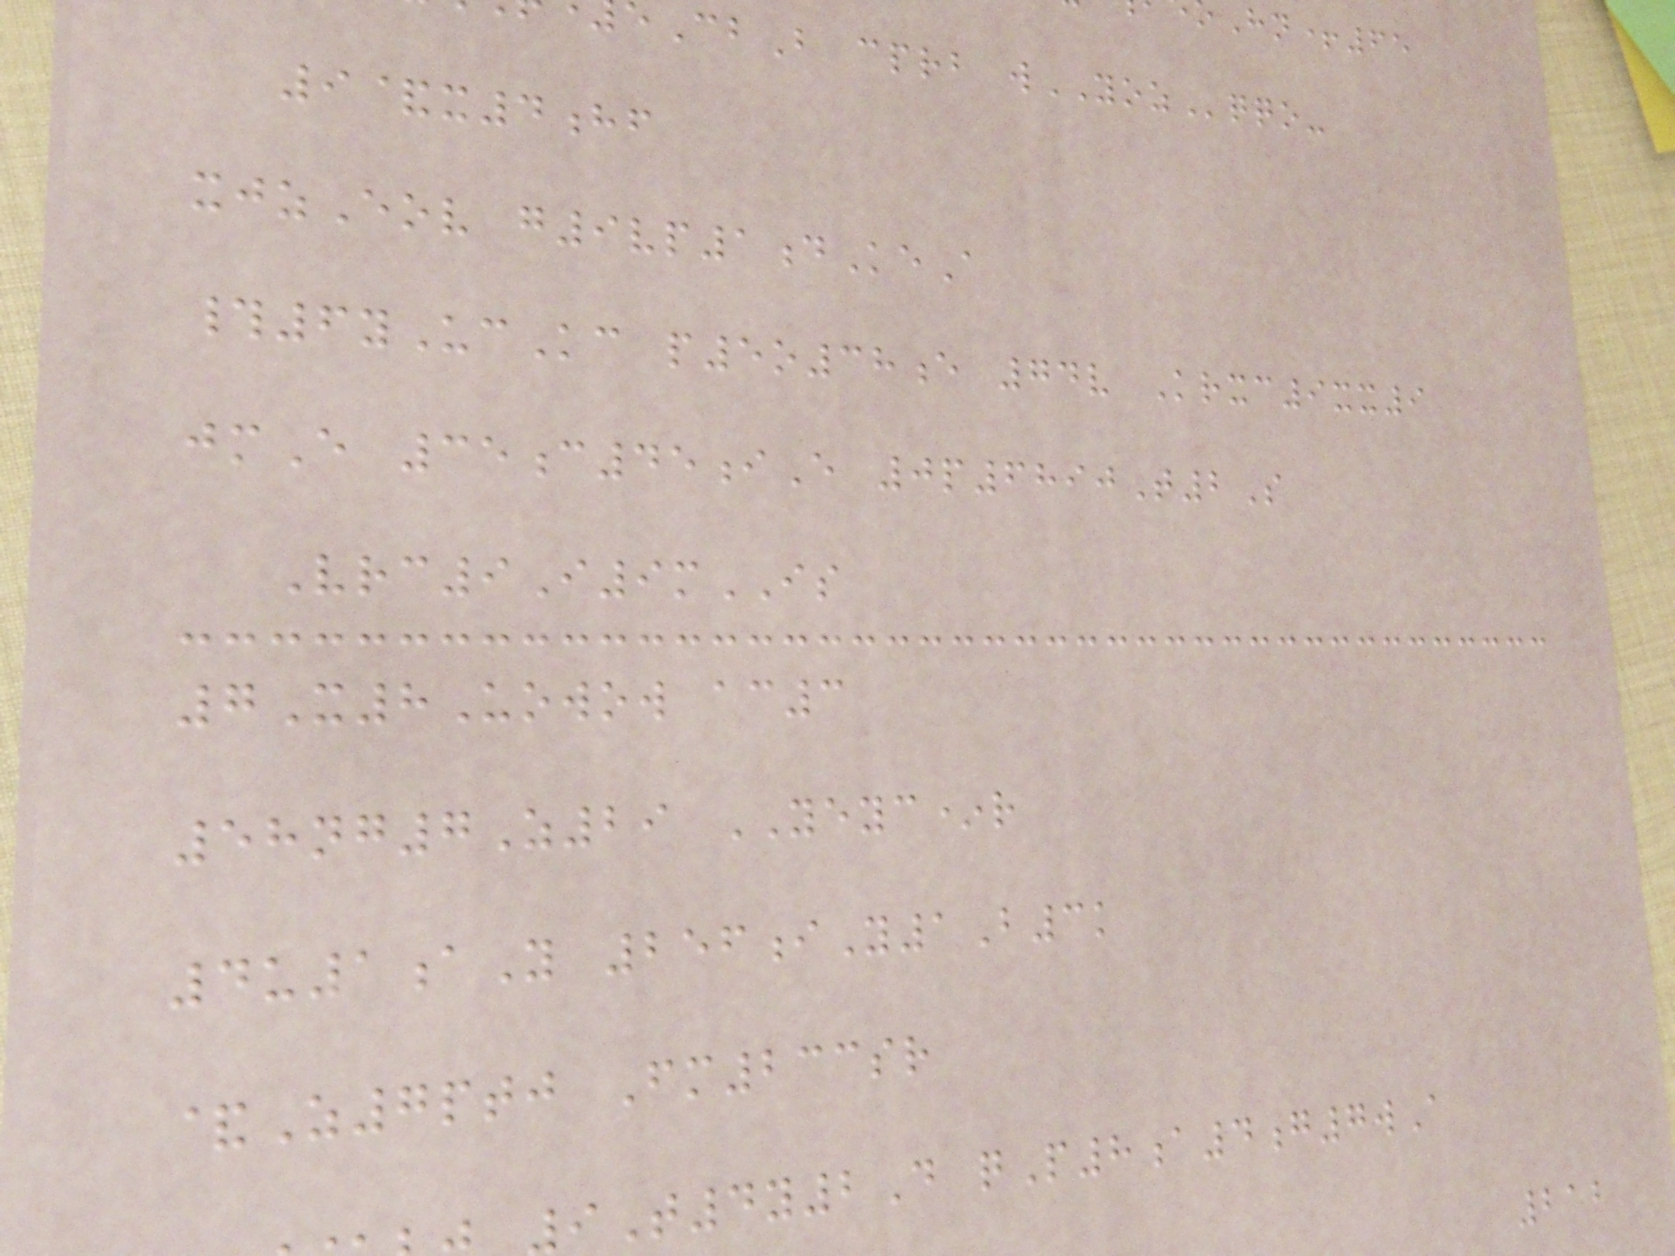CbB cprb wYOZqqo-
9&x4hf
xjzEov g9vp1dKeA
#6yUcKc p5o38e 74v Krxc9xx9
jmE 35c45iE 0p6890T2S
Vrc9I9mIS
7X8Uowow ac3
58ng7Z29 YEYC*r
4u1aY 256iY1B3k
&Z7ptj Fm233sr
T4y2D qP8a4g7wA
212
